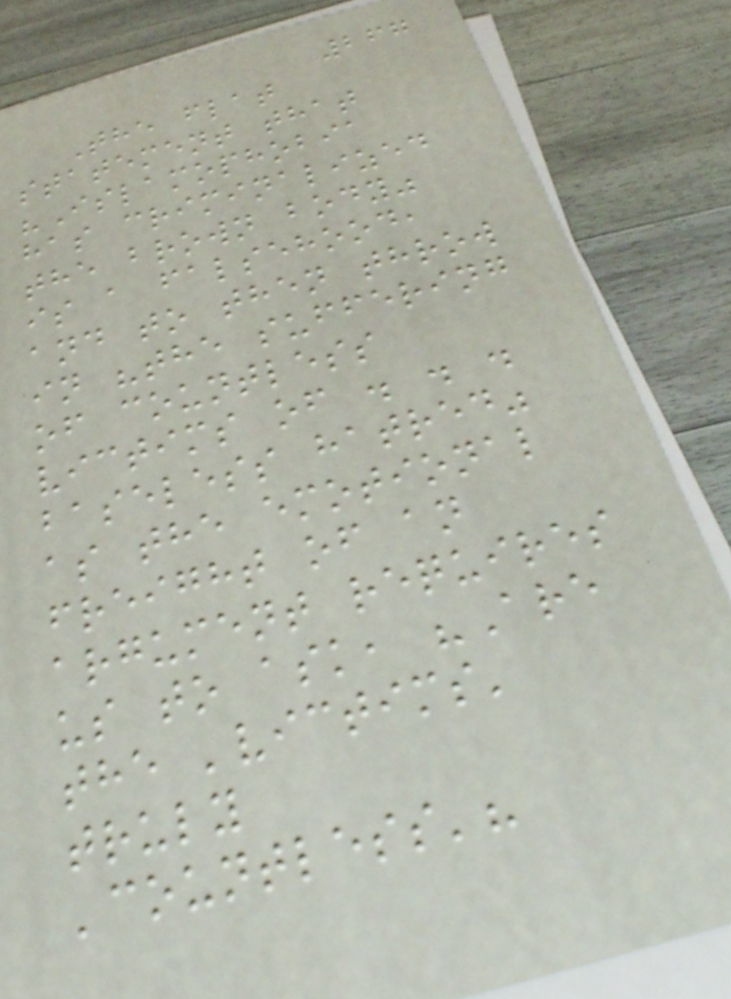267
The flat
statement that
"Islamophobia
has criminalized
the brown body"
is a falsehood,
and to then throw
in "the suffering
of countless
victims of . . .
baseless hatred"
as the emotional
freight of an
argument requires
us to ask, "Are
the 'victims'
truly
'countless'?
